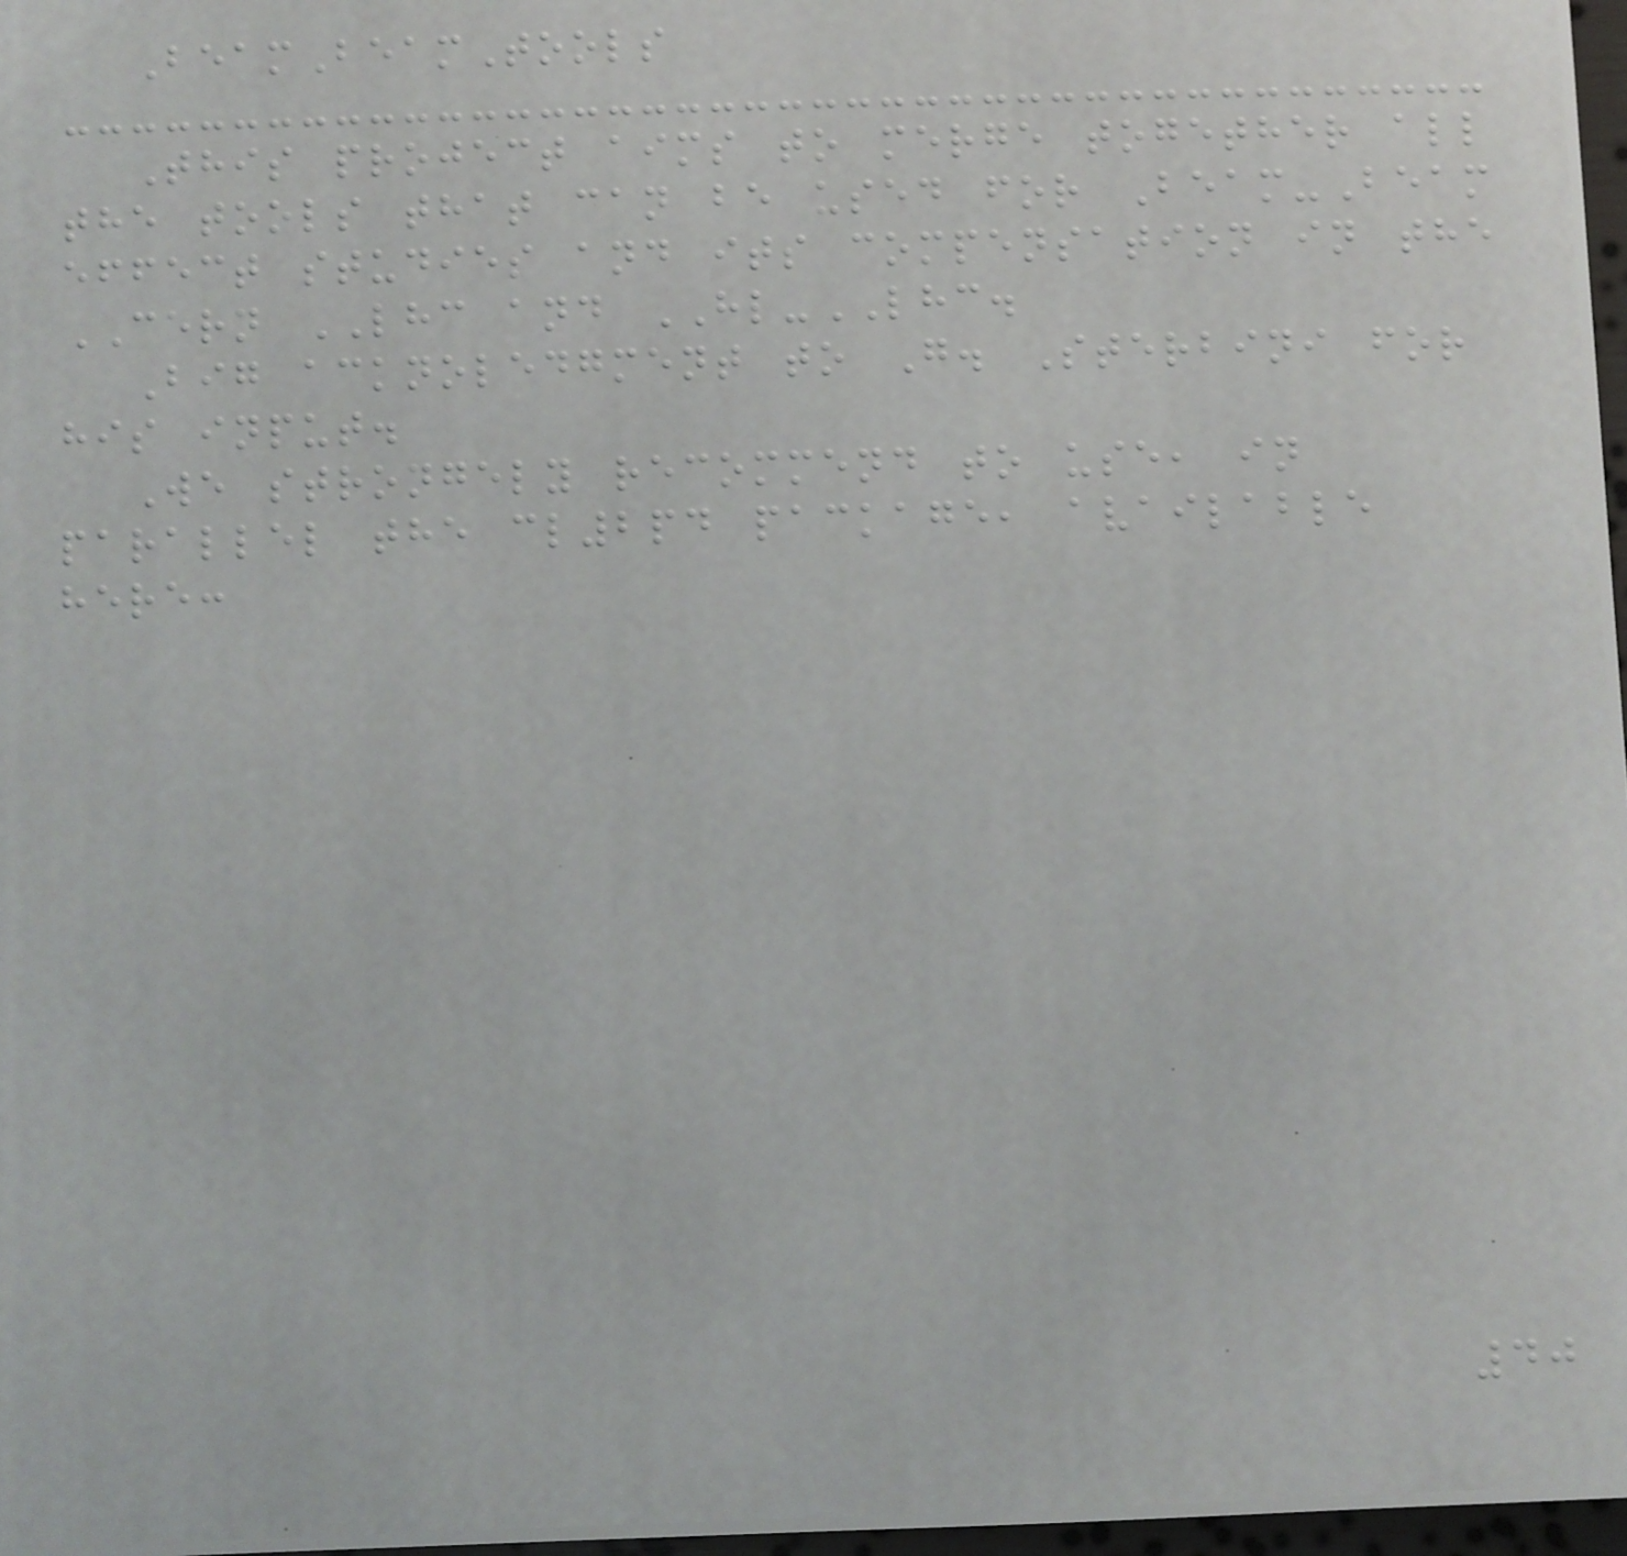BeamBeamTools
This project aims to merge together all
the tools that can be used for Beam-Beam
effect studies and its compensation in the
CERN LHC and HL-LHC.
Big acknoledgment to G. Sterbini for
his input.
We strongely recommend to use, in
parallel the cl2pd package, available
here:
40
